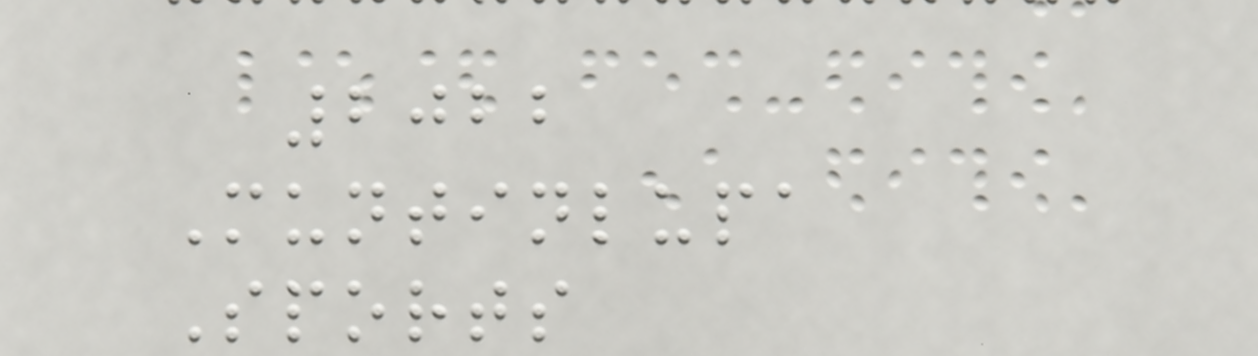2022
Muntinlupa
Sports
